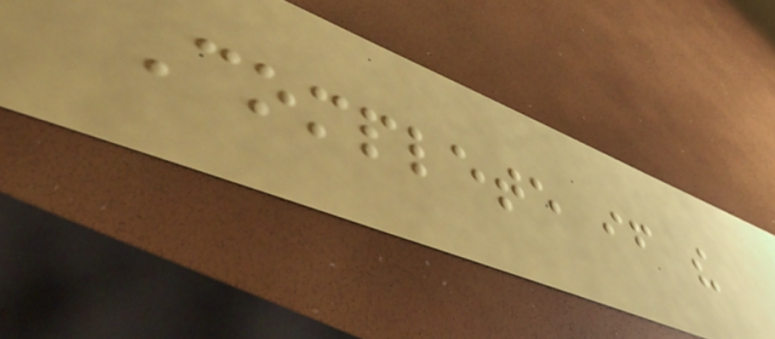Complete if the
